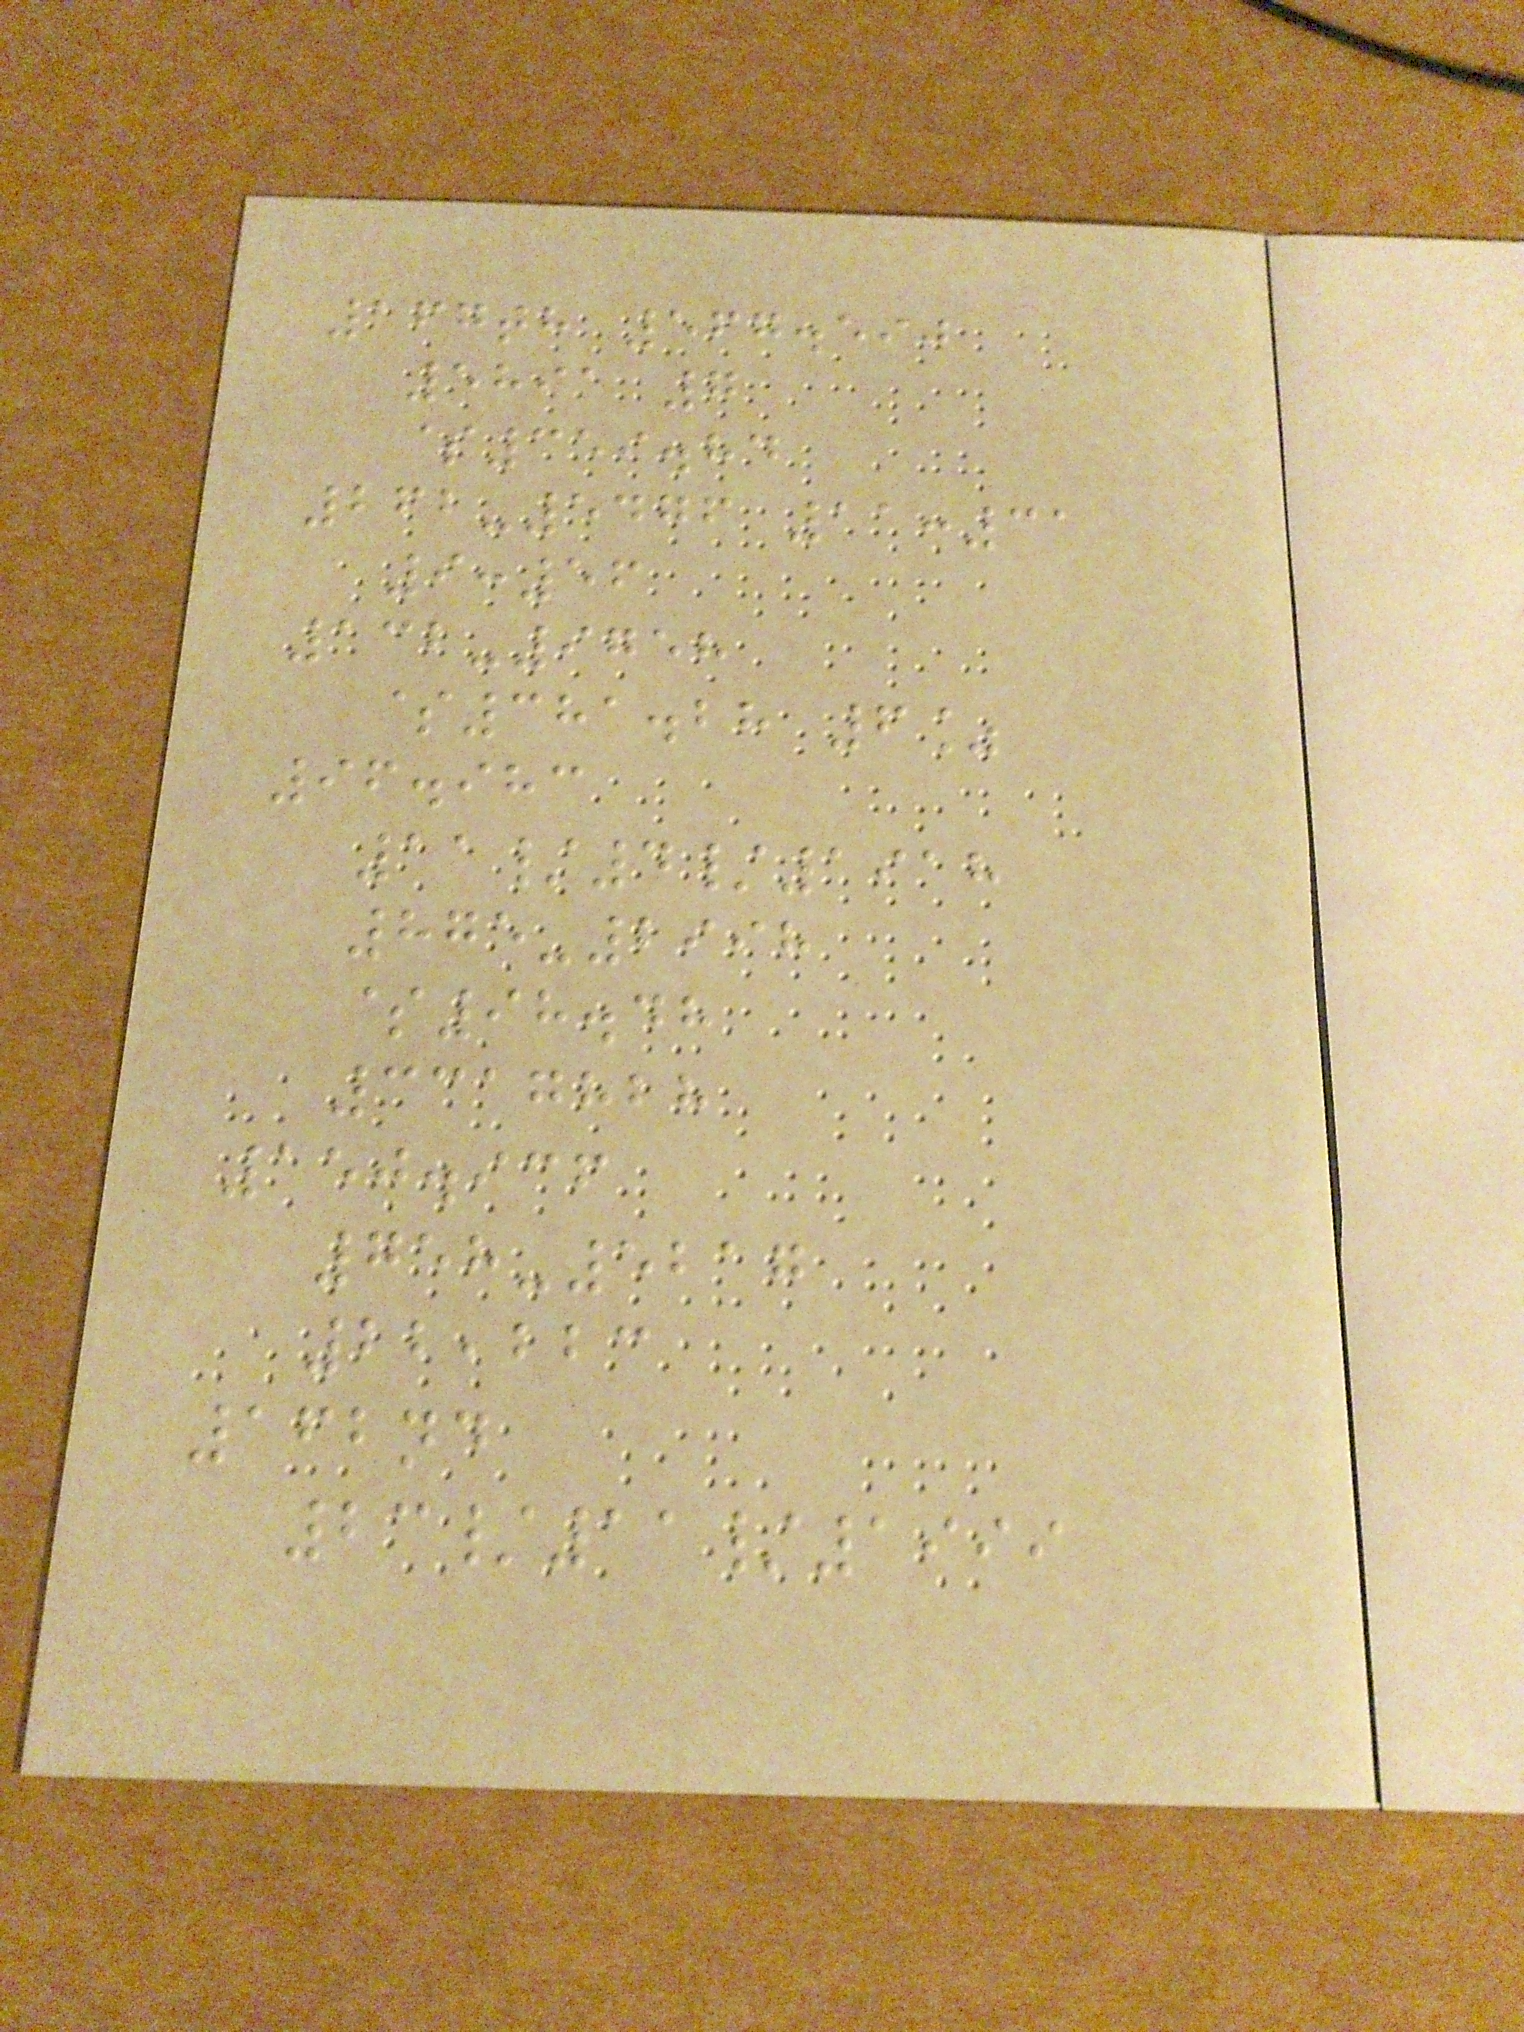167th 567.590
5891 7
$359.84
262-5476 11:31
9:56
132-9758
$381.28 6%
96.983
11/4/1918
875-2998
$98.48
3317828
150.936
758-5217
22,223
162nd
23/11/1999
